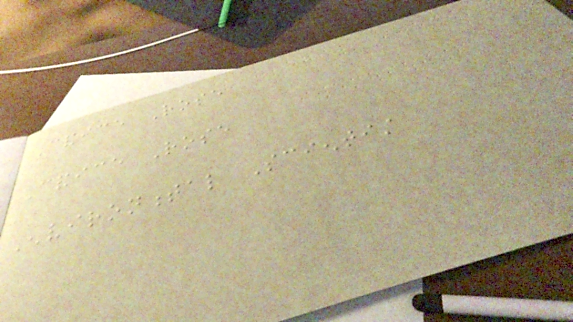Candice Rose
Candice Rose
Environmental Scientist
